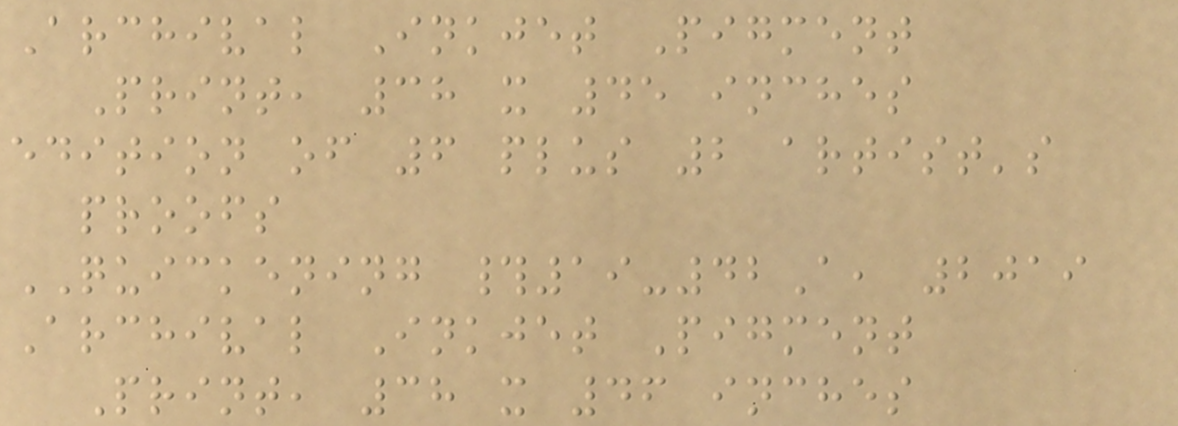Archival Inkjet Pigment
Print, 38 x 45 inches
edition of 6 plus 2 artist's
proofs
QUICKENING #19-42A, 2019
Archival Inkjet Pigment
Print, 38 x 46 inches
